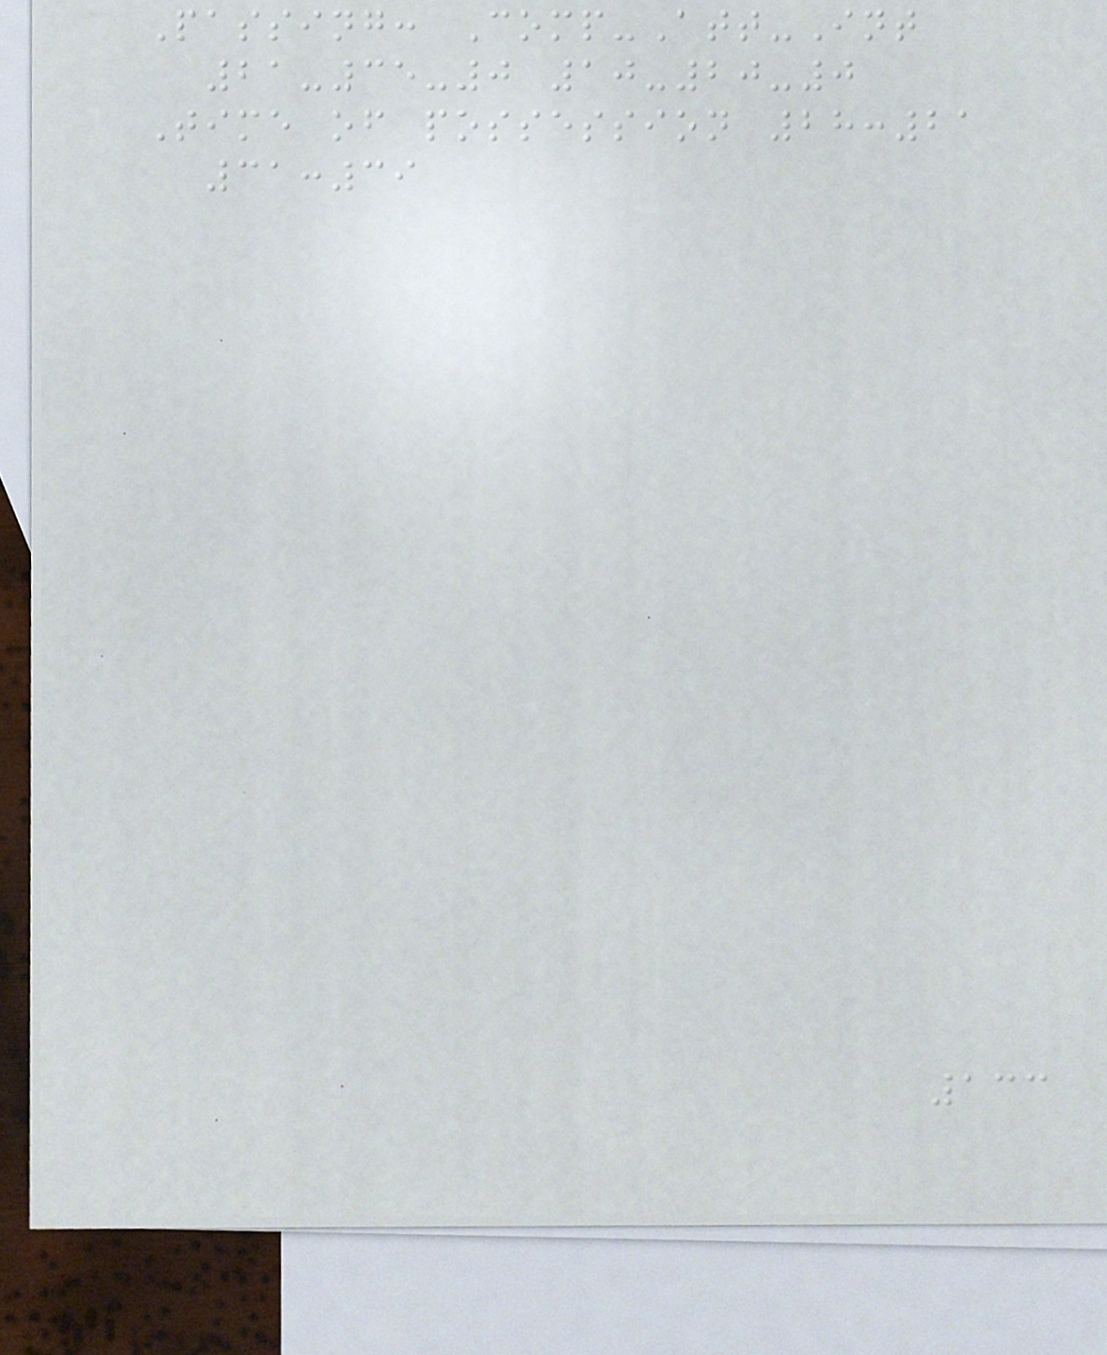Passing: Comp-Att-Int
21-35-0 10-20-0
Time of possession 28:21
31:39
133
